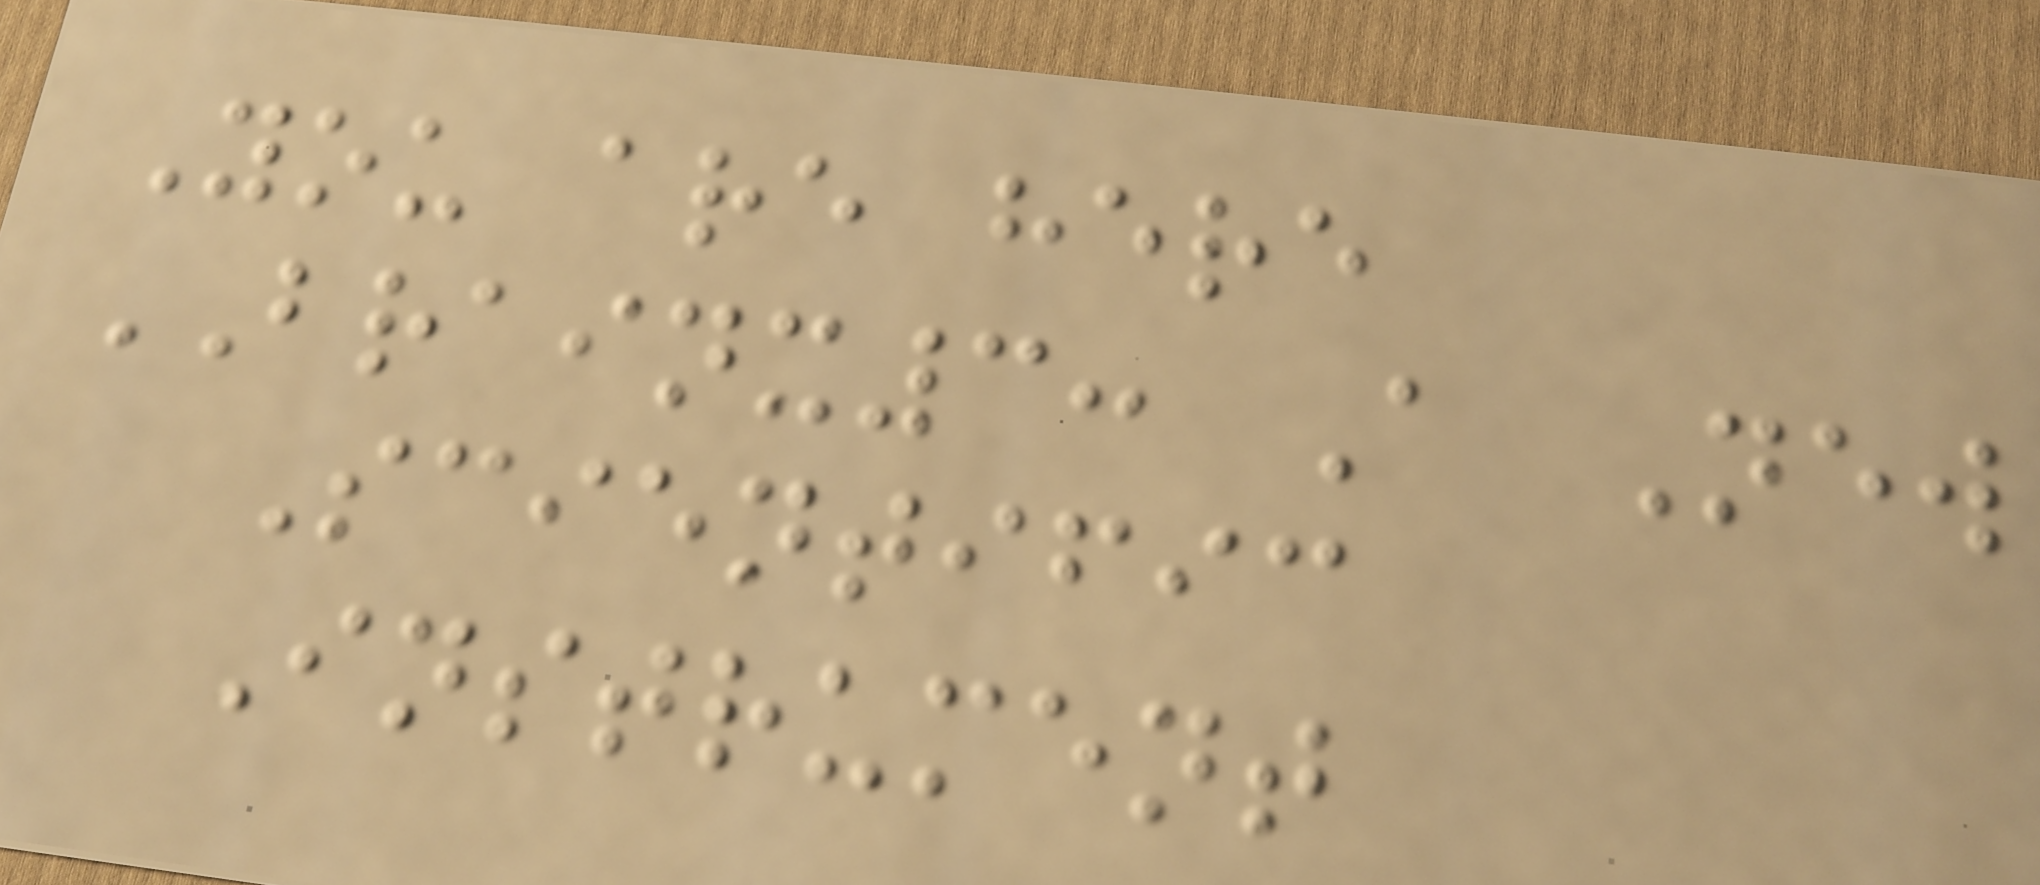You are here
BRAINX3: A New
Scientific
Instrument
